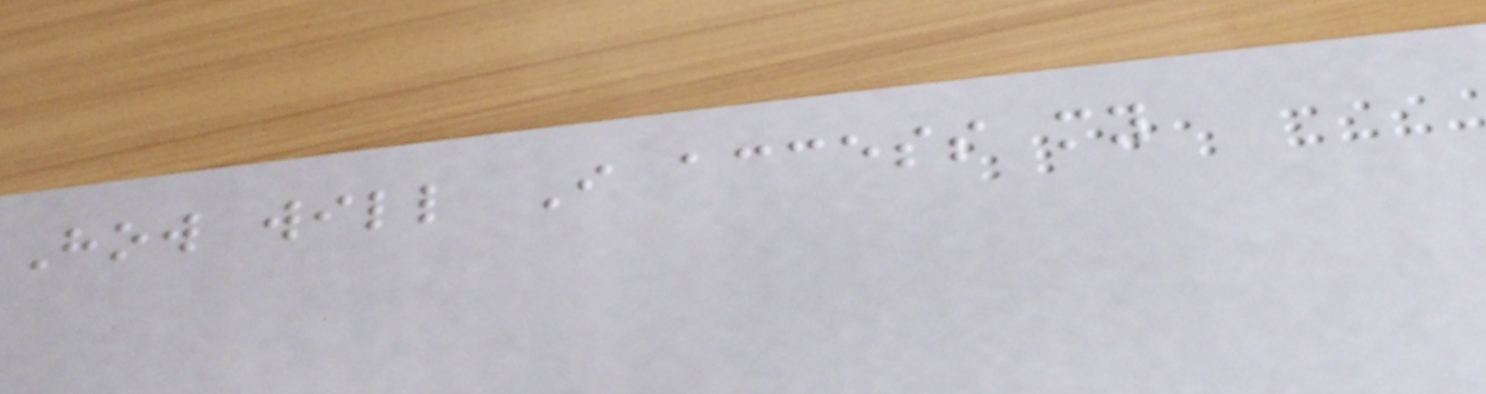How will I access my
